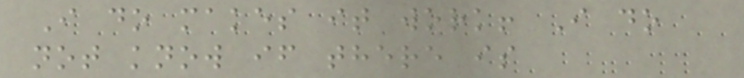I do makes it work! I do
not know if there is
